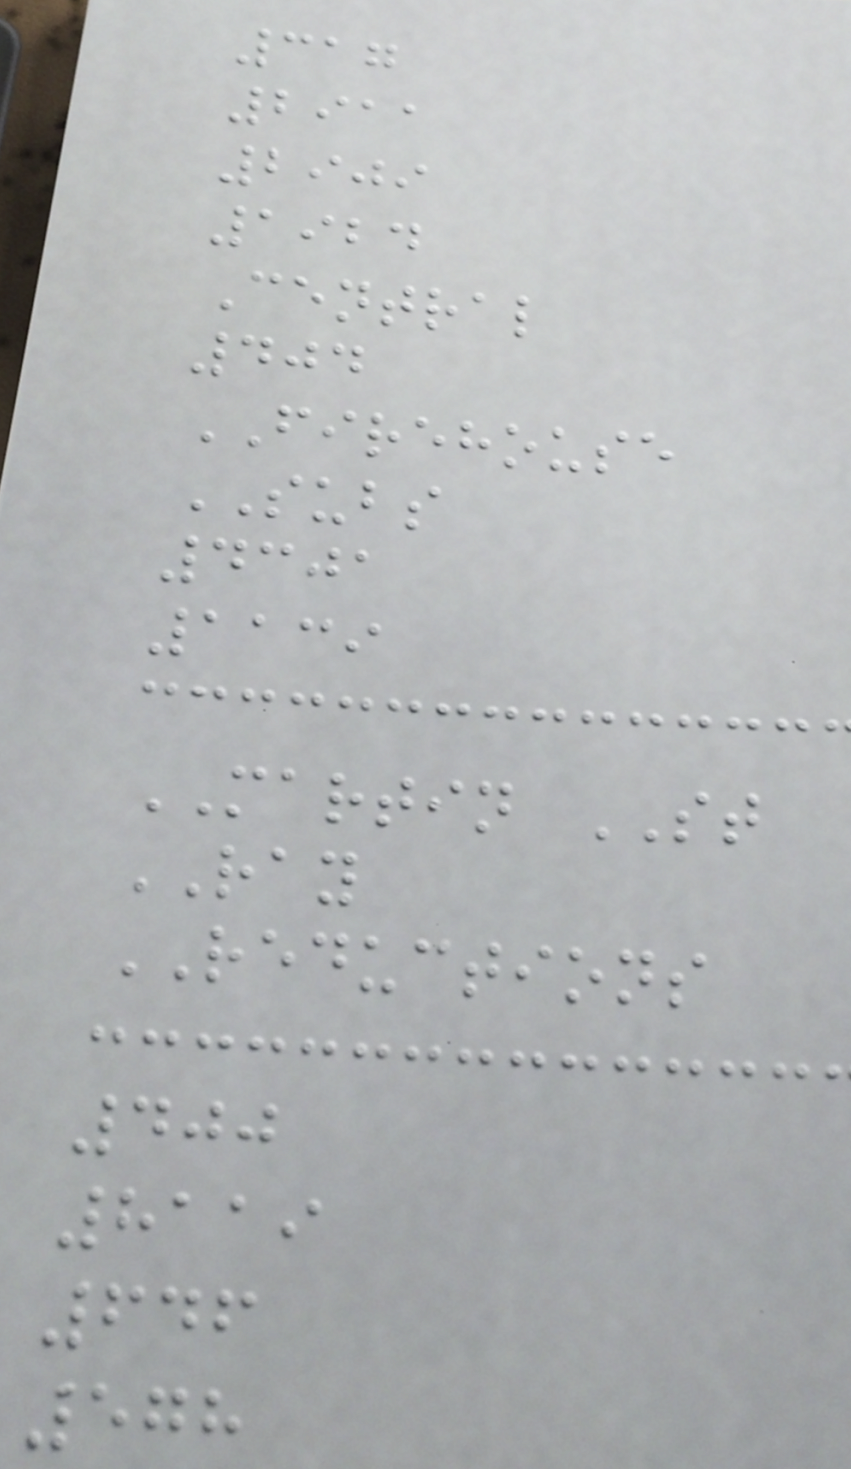317
2911
2909
1924
Central
404
FIREHOUSE
SUBS
4301
1139
MARTIN ST
RAY
REDUCTIONS
400
8119
646
578
